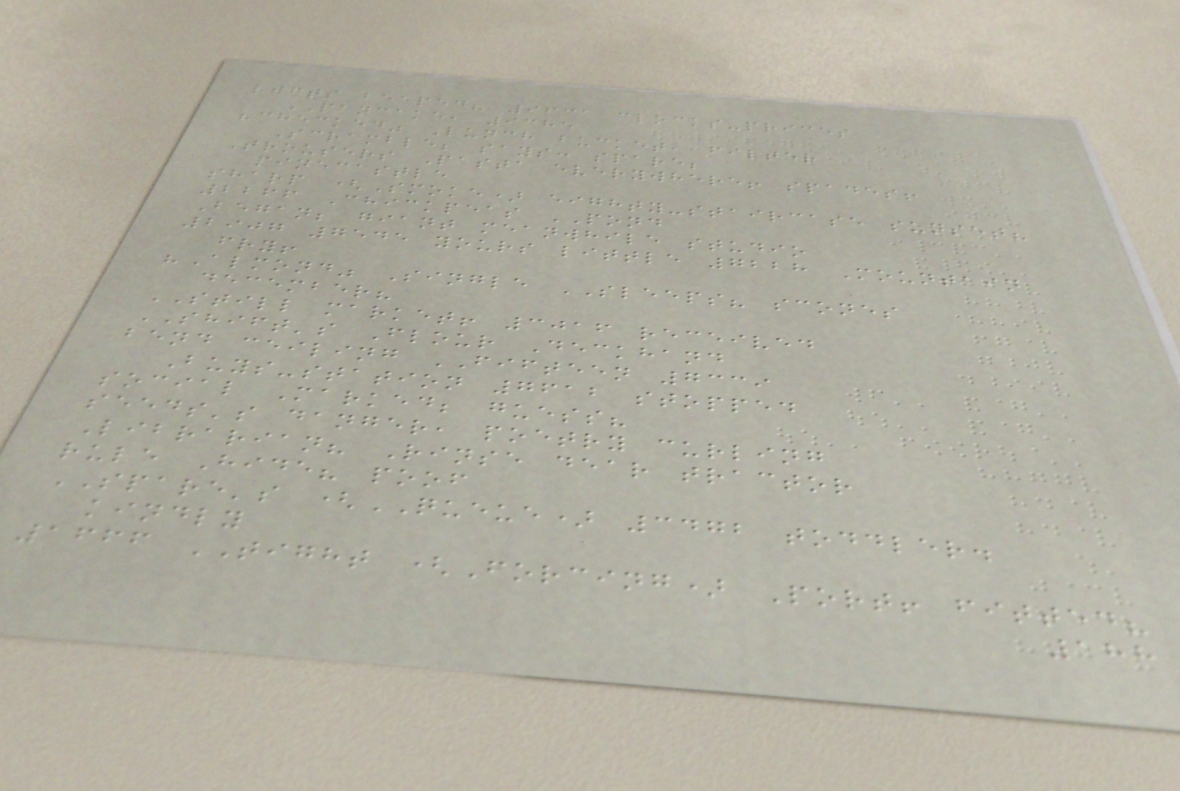lifts beeped? 9631 clocks-prices
PANCAKE, 9385
"checked" Lunch bucket, filter
Scramble; says: spare;
Trousers Pasta everywhere! spades!
pinecastle
sharp (Smoke) eighty-staircase sunset?
2266 Chickpeas POND
Began; giant meanwhile studio
2907 7545 yours little 7228 Mountain
fry!
"Almond" Single SLEEPS? scones
december?
STILL market! 3016 received
SHIFT's Flour Deckhand
bend ceiling FIFTEEN 7339
Buys-station 7612 stopped
social Marked; guess?
seeds's danger, poetry curling
Librarian? Rinse dear tractor
rule Hide? poof
SPARE's (QUEUE) 3472 toddler.
kindly
1666 TIGHT (Forcing) Port! fitted?
188
